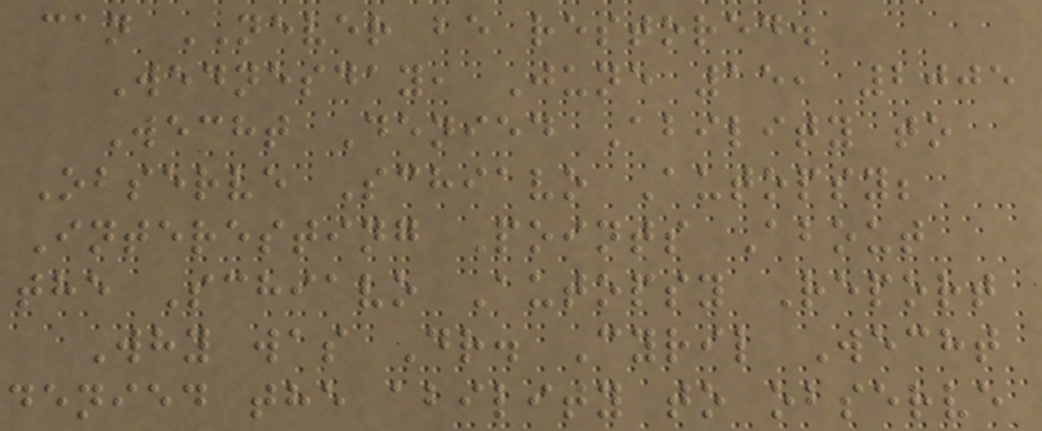can NEVER be restored.
Wednesday, June 15, 2005
Wecht Denied Ability to
Observe Schiavo Autopsy;
Interesting Points About
the Schiavo Autopsy Report
Why was Dr. Cyril Wecht
denied the ability to observe
